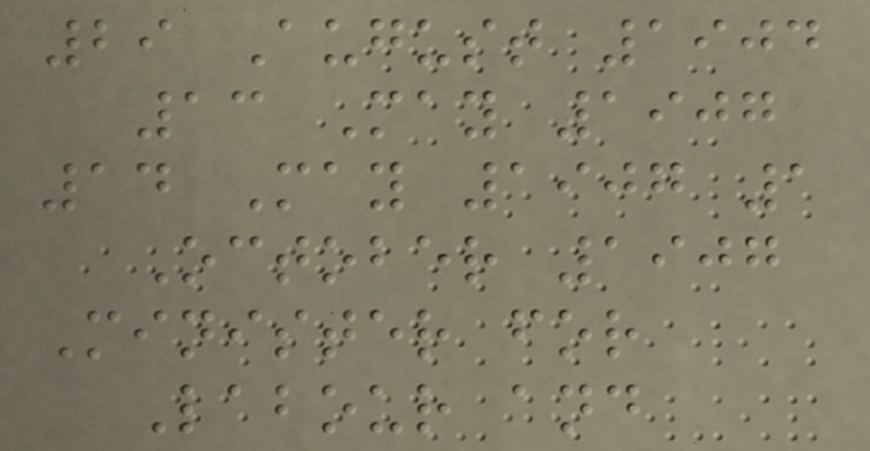29 August 1904
13 May 1907
14 May 1907 1
October 1907
Minister for
Labour and
